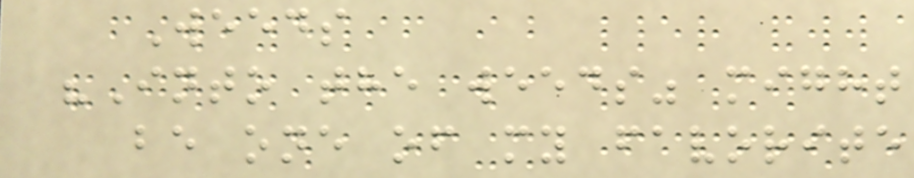Weeds
"Into the weeds" might
be one of my favorite
